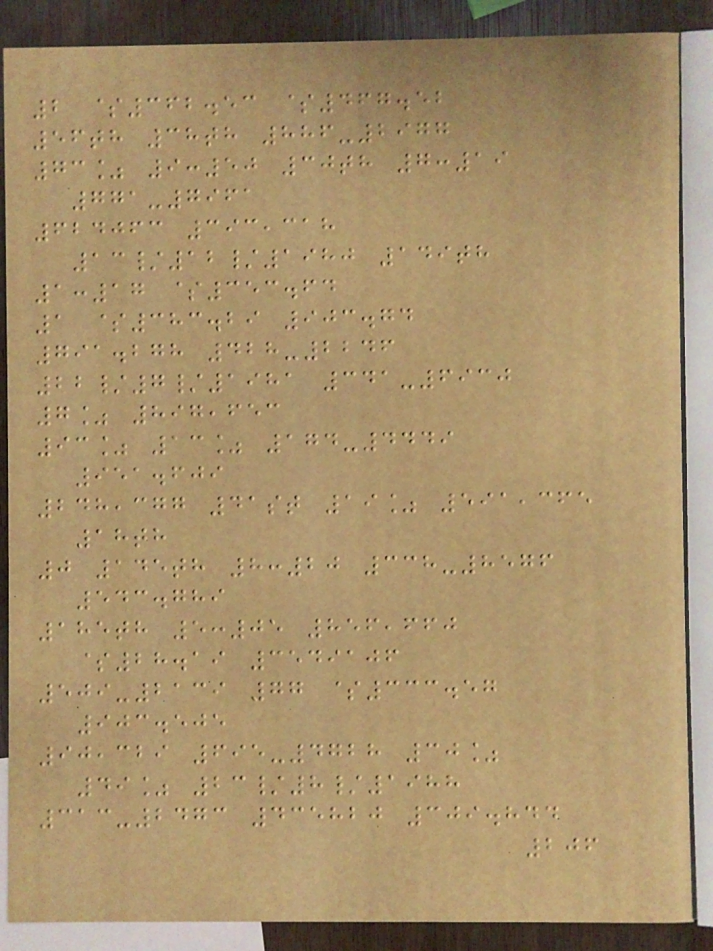2 $362.53 $467.52
56th 38th 886-2977
73% 9:50 30th 7:19
771-7961
624063 393,318
13/12/1980 149th
1:17 $353.64
1 $383.29 903.74
791.278 428-2246
22/7/1981 341-6930
7% 897,653
93% 13% 174-4449
951.609
248,377 41st 19% 591,365
18th
0 145th 8:20 338-8576
543.789
185th 5:05 856,660
$28.19 3549106
509-2139 77 $333.57
903.505
90,329 695-4728 30%
49% 23/8/1988
313-2473 435820 309.844
206
